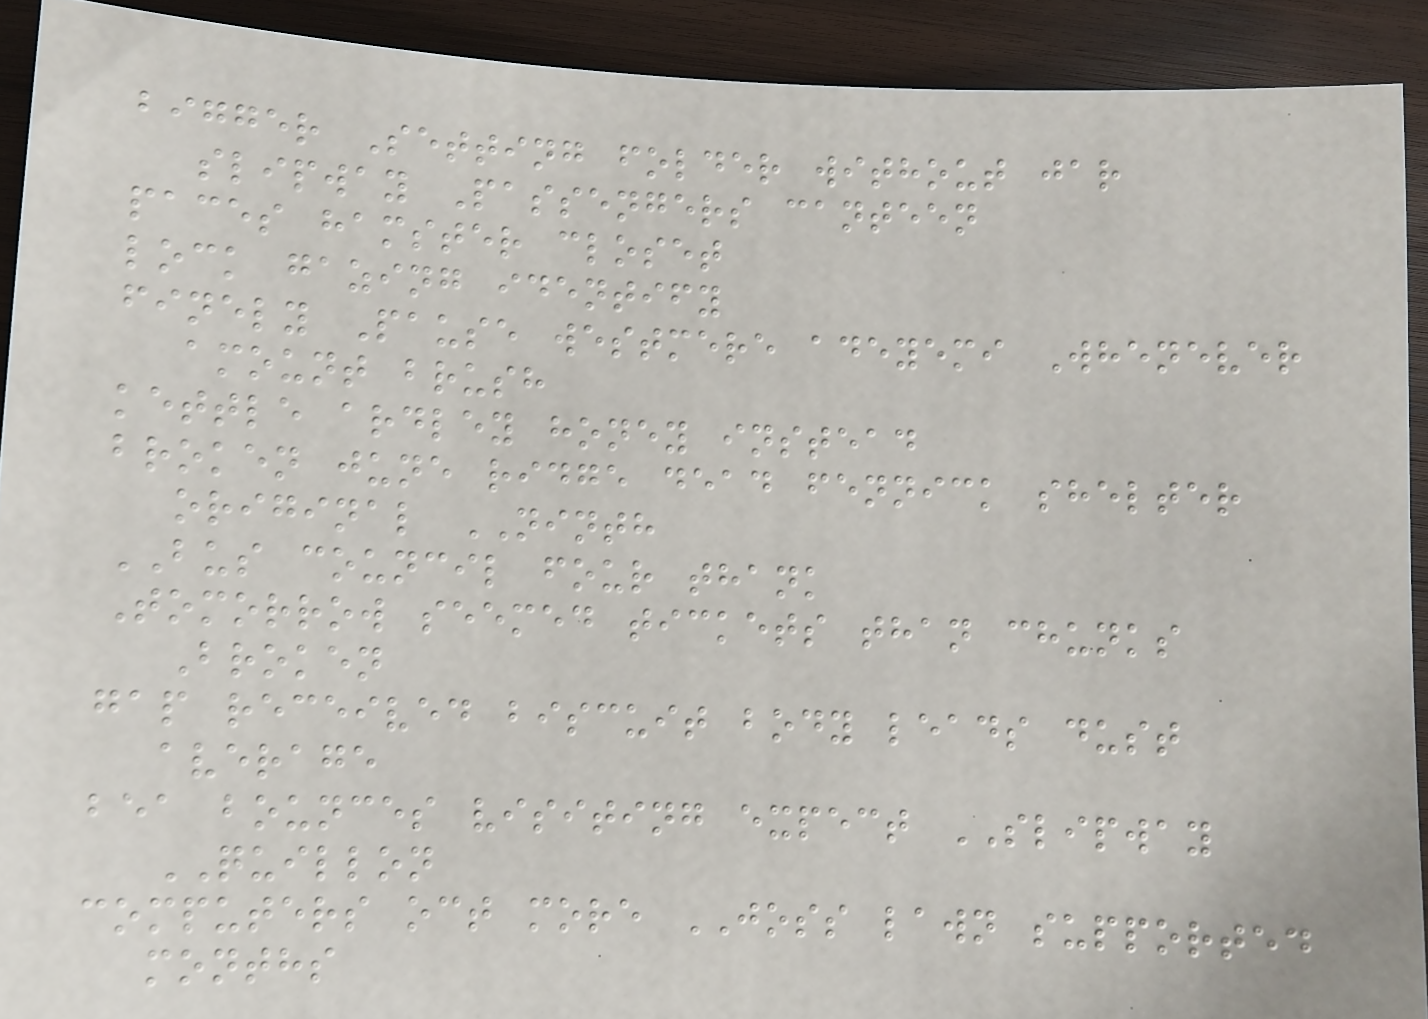bigger Setting folder without jar
slipway Passengers canteen
paces hamster closet
lock gazing identify
finely Pause westmere adeyemi Whenever
amount brush
kettle ardley honey instead
broken june ridge dead fennick shelter
original NINTH
BUS council four thank
Tomorrow seemed tickets than chunks
Broken
gap received biscuit body leads dust
average
bea bounces visiting expect SLIPWAY
QUILLON
computers oct more JOSS lawn supported
months
